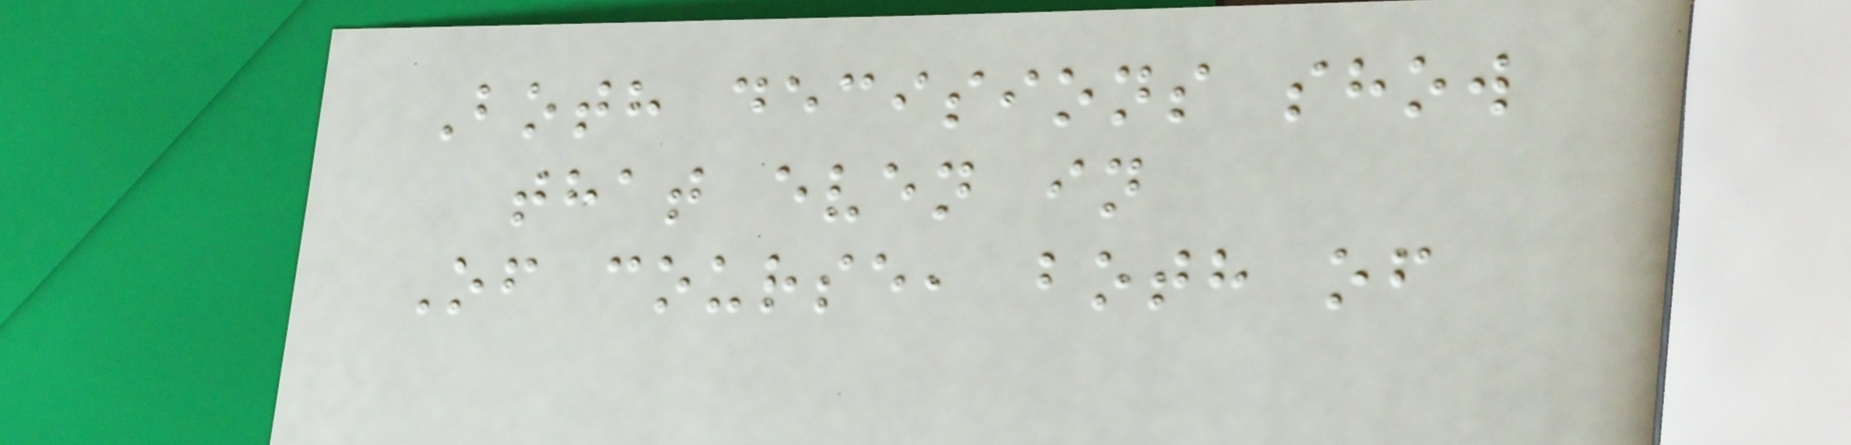Both decisions show
that even in
Of course, both of
